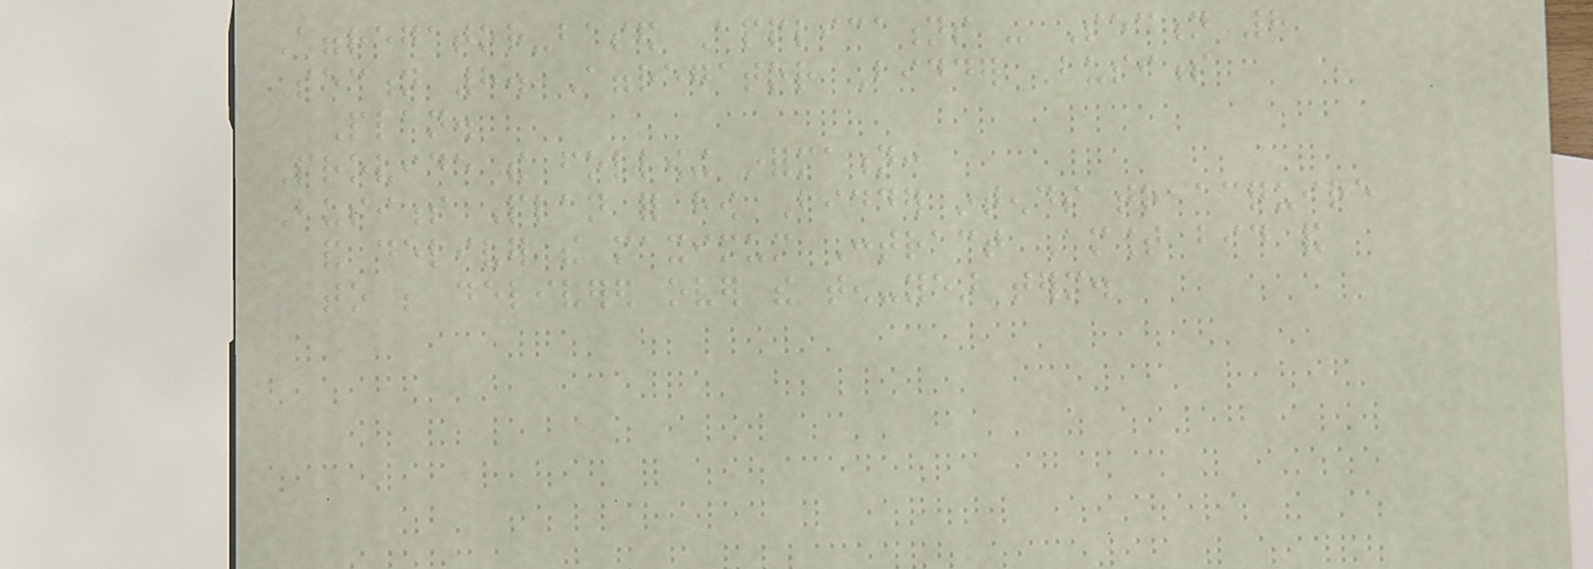Aggregator-based Applications - Section 8
Section 8. Aggregator Bidder Business
Plan.
Provide the following information:
Business Plan for how Bidder intends to acquire
and deliver the maximum Contract Amount bid and
to be delivered over the ten-year term.
